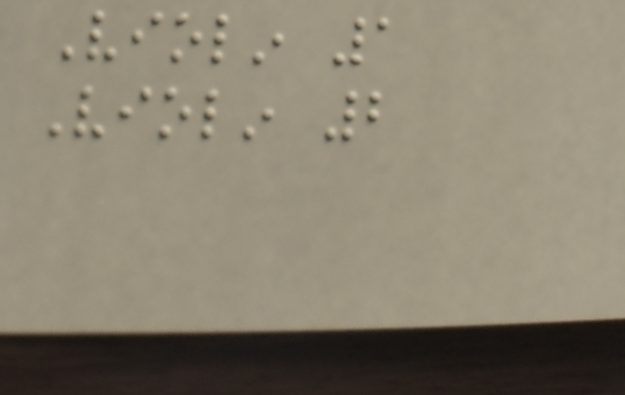Violin 1
Violin 2
